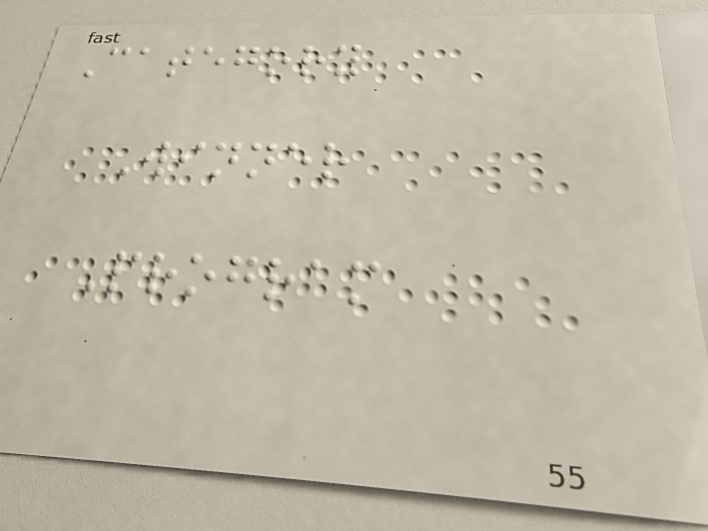Category
Winner
Program
